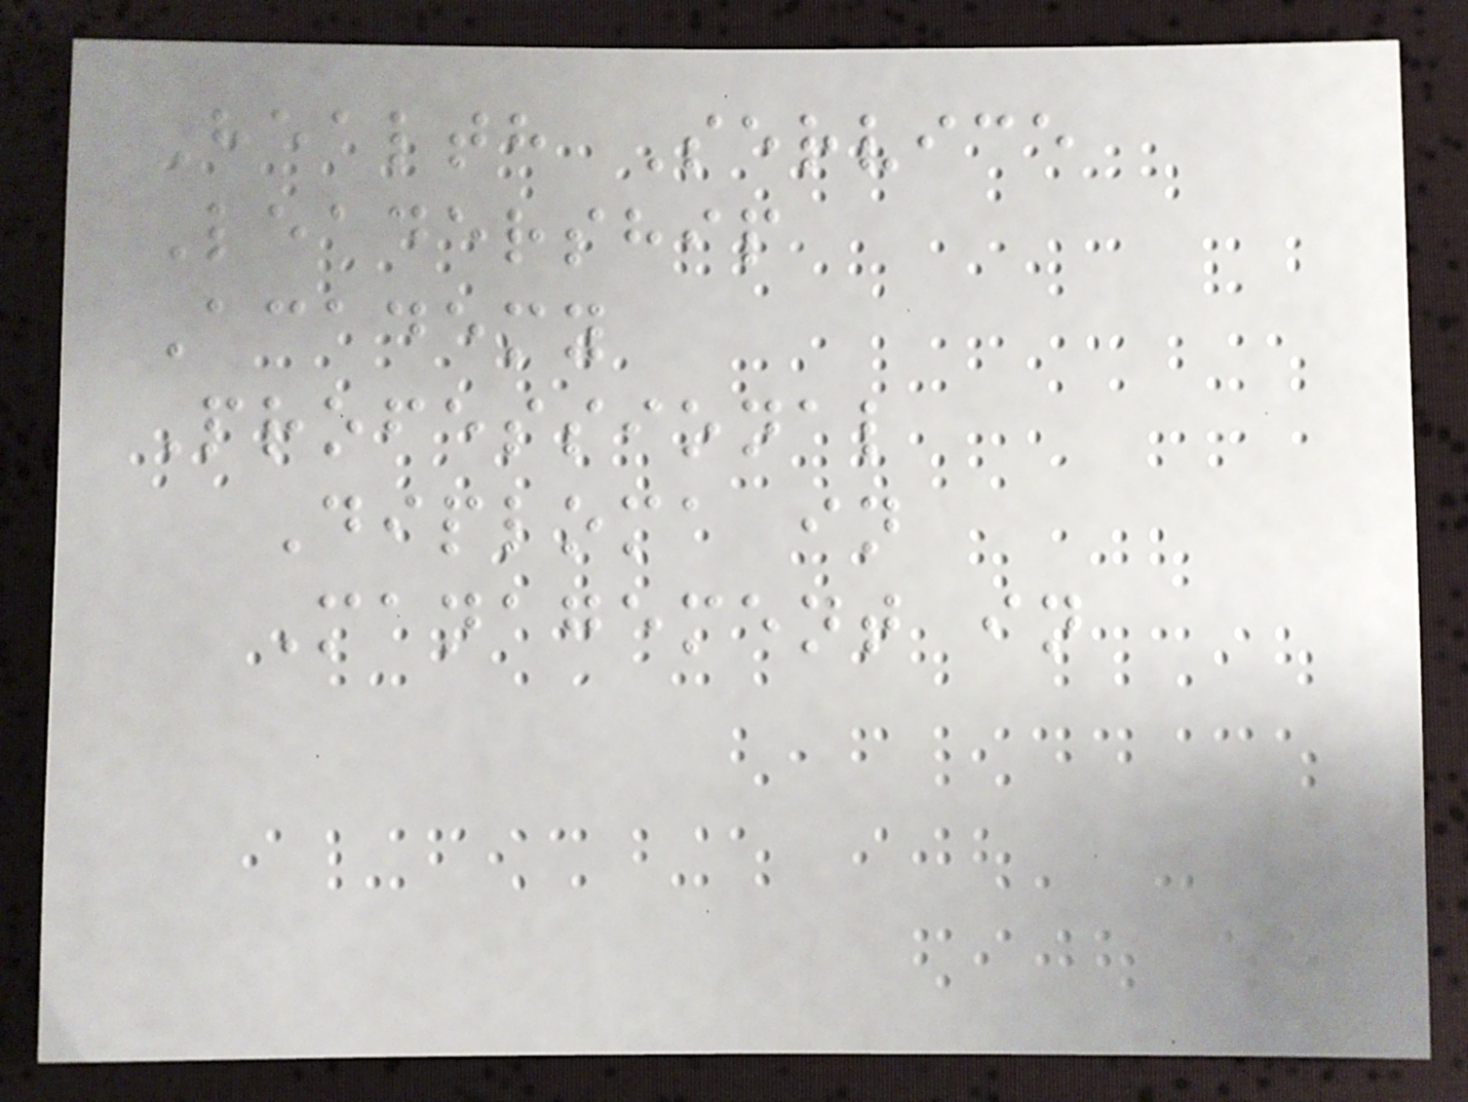Health Service
Leadership
Academy
Professional
Diploma in
Management in
